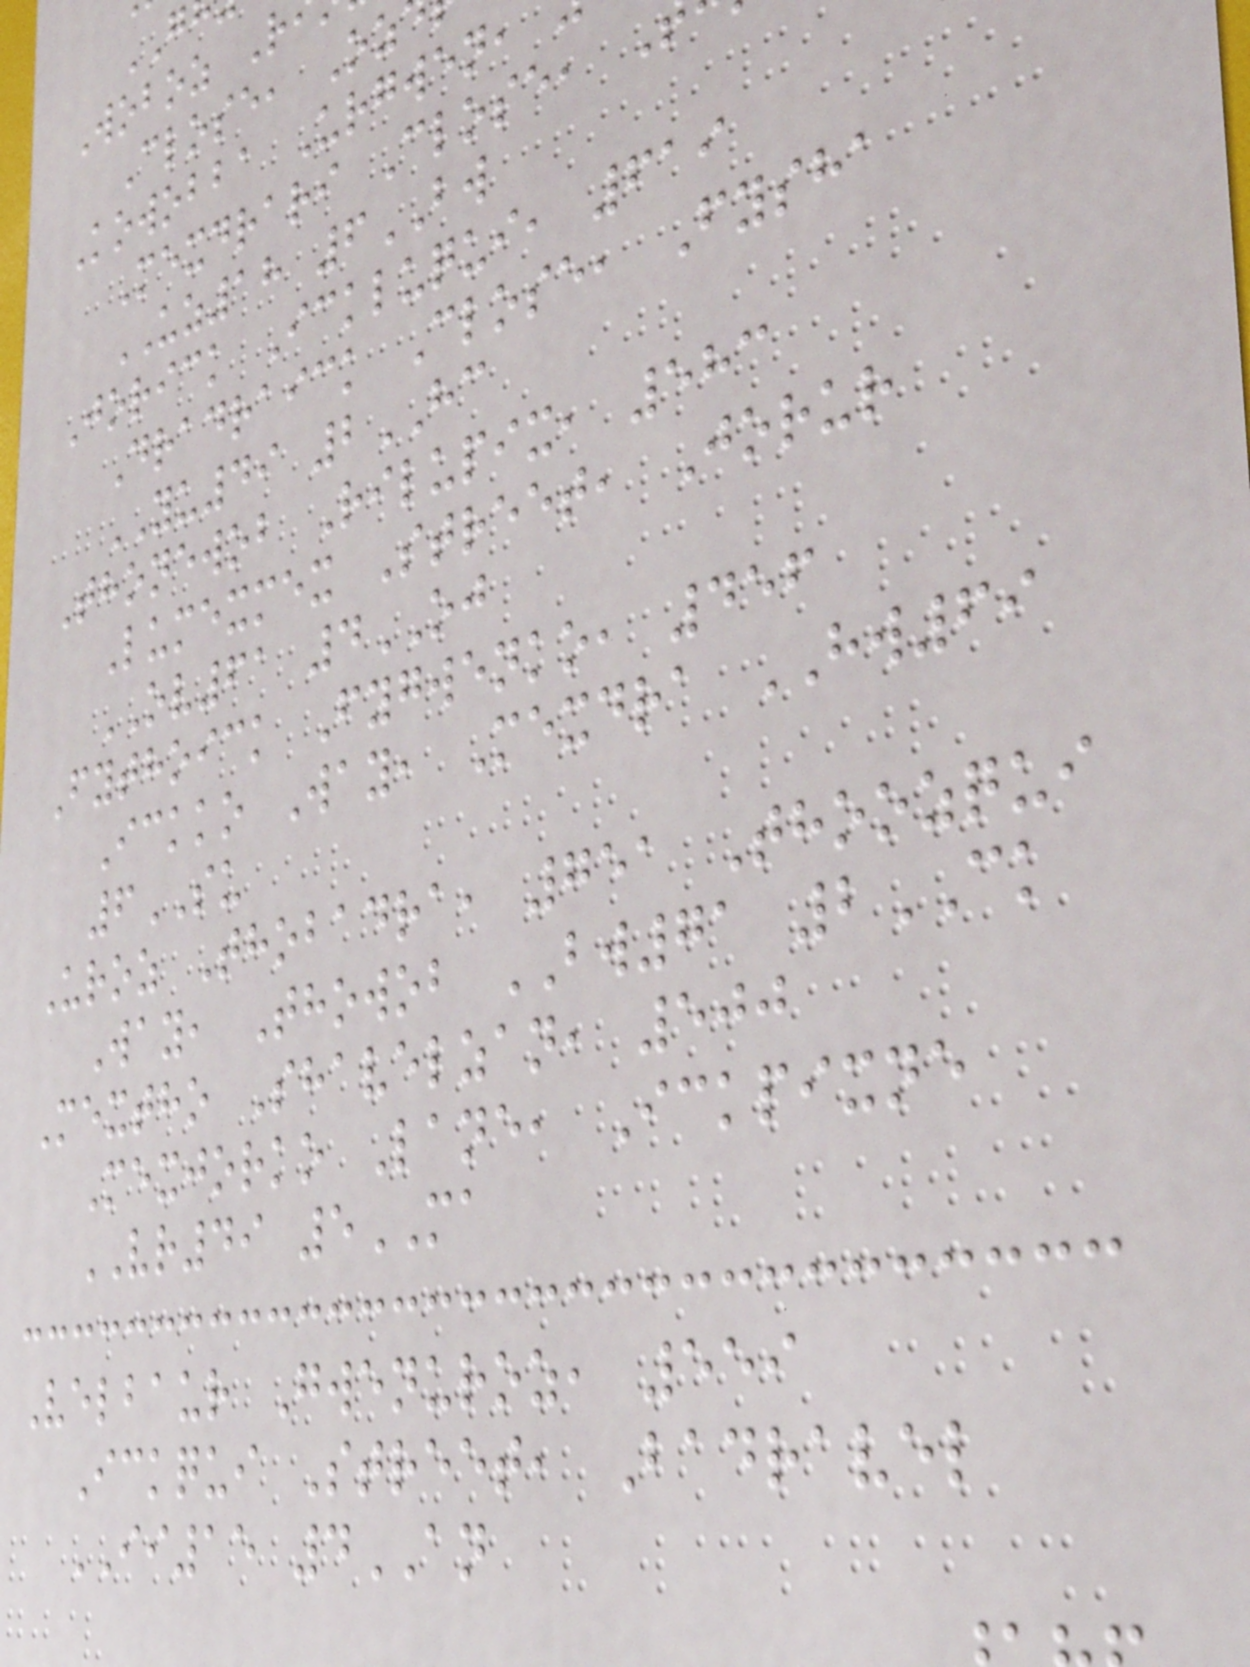Woboz R
Close, Oz
Kowobba Urgwen,
Mexdrari Close,
UZ18 6BW
Jorick Ickluqui, 619
Dradraick Close, Fysha
YU49 2HC
Thonewob Rilupix, 583
Lumexmex Street, Jorur
OV61 4OJ
Fythoick Fygwenko, 456
Ickko Way, Mexdra HW69
6SU
Uroz Thobadra, 751 Thoozqui
Way, Thowob BW71 2CK
Mextho Shavelzan, 500
Mexjorko Lane, Ickpixne
VR49 5MA
Velbaur Gwenuroz, 559
Ickqui Street, Badravel
II15 4AN
